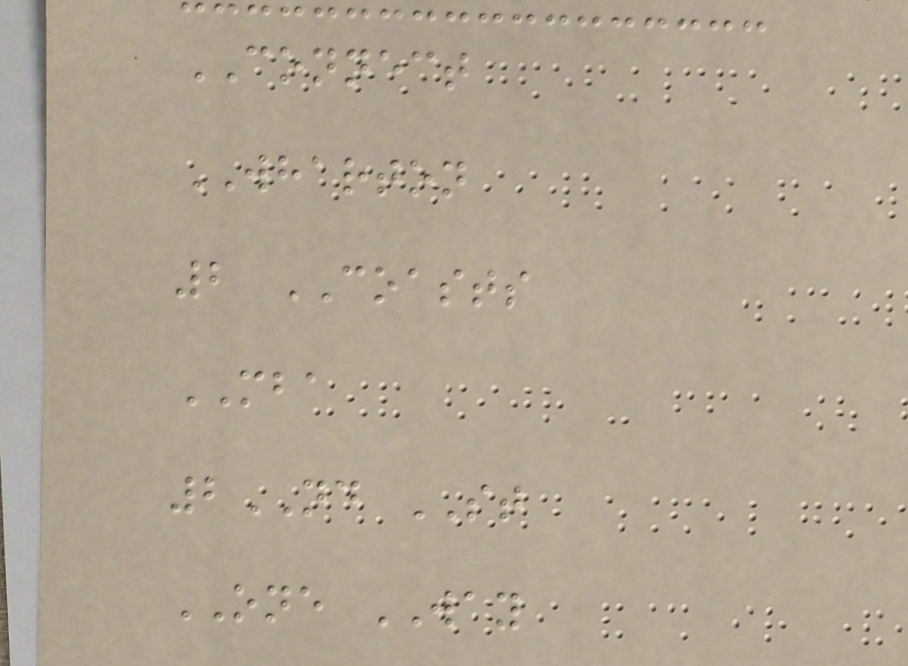CONNECT
WHARTON
2 COASTS
MBA
2ND ST
ONE WAY
